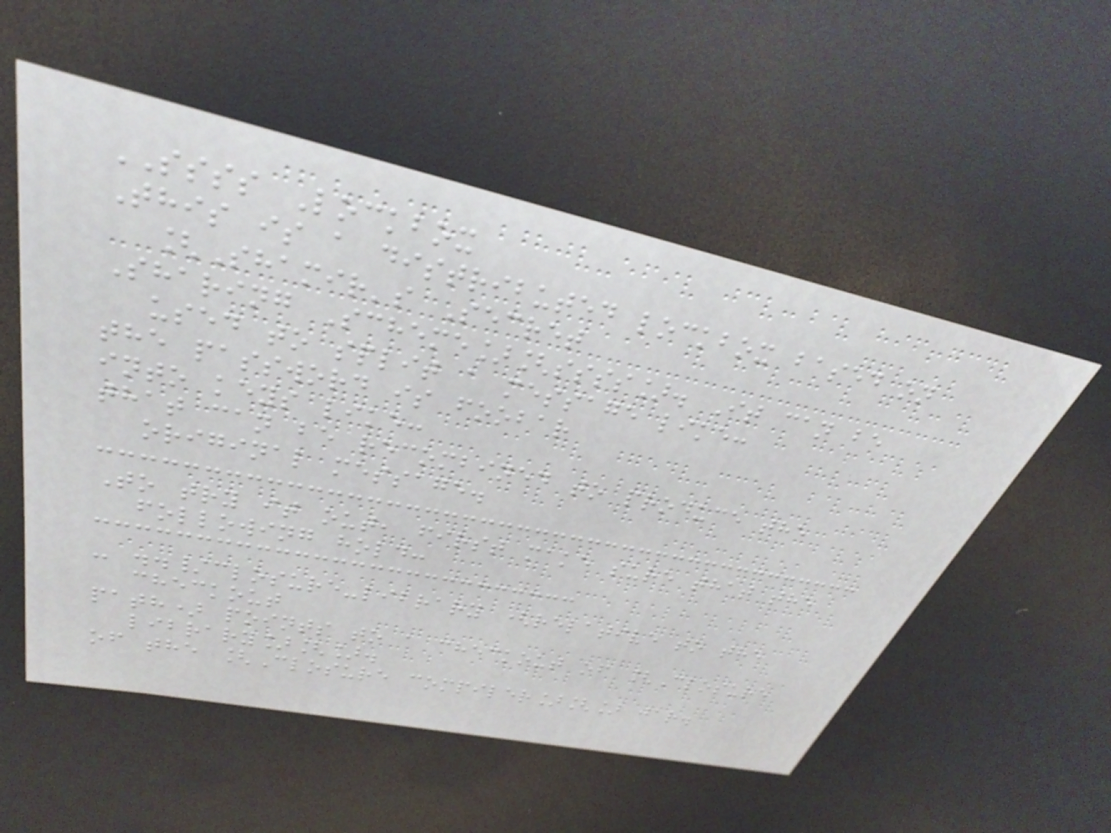SSSS Lockbox
This is a distributed lockbox based on
[Shamir's Secret
Sharing Scheme][ssss]. It can be
used to split a message like:
the password is foobar
into keys like:
that can be recombined to produce the
original message.
To try it out, first make sure that the
following hold:
- ../closure-library (relative to the
checkout
path) points to a checkout of [Closure
library][].
of the [Closure compiler][] jar.
